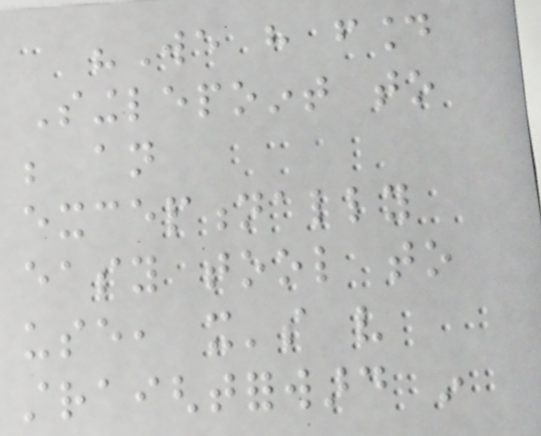"We have found
Singlepoint to
be an
exceptionally
easy tool to
use, it's very
straightforward in
